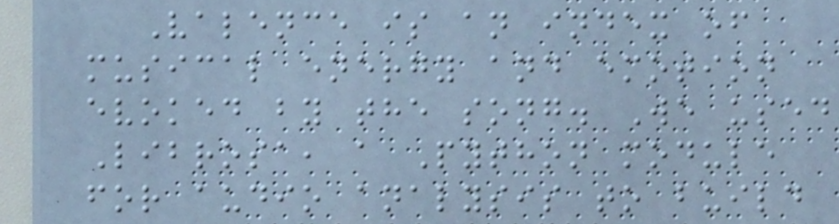Valence is an index of
musical energy and emotion
evoked by the song. We used
Librosa, a Python module
for audio analysis to build
